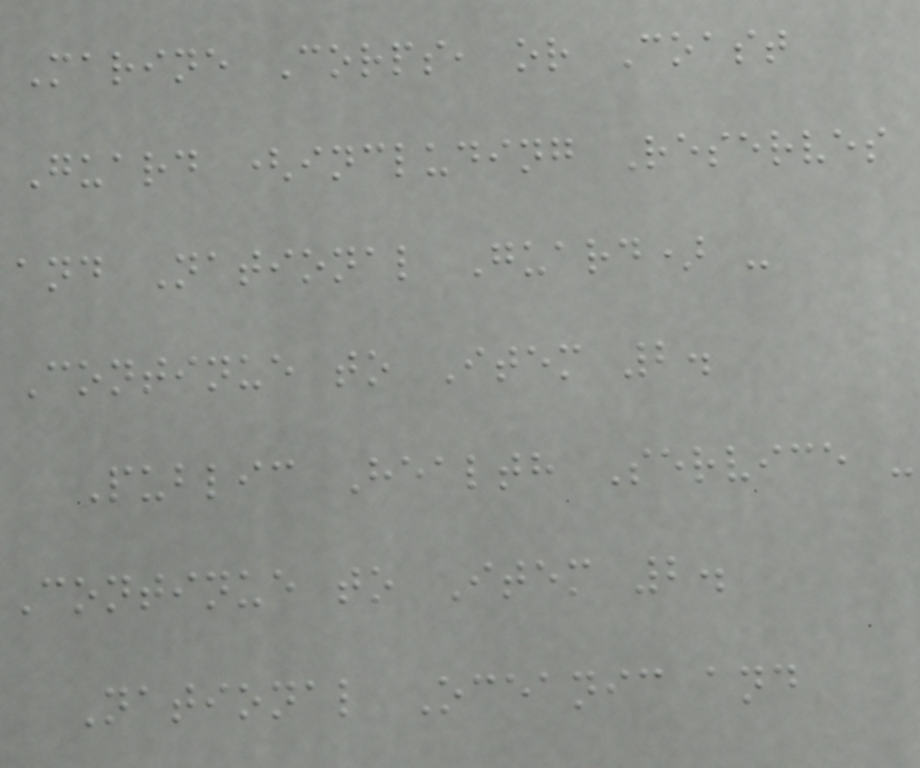Marine Corps, or Coast
Guard (including Reserves
and National Guard) -
Continue to Item 2.
Public Health Service -
Continue to Item 2.
National Oceanic and
